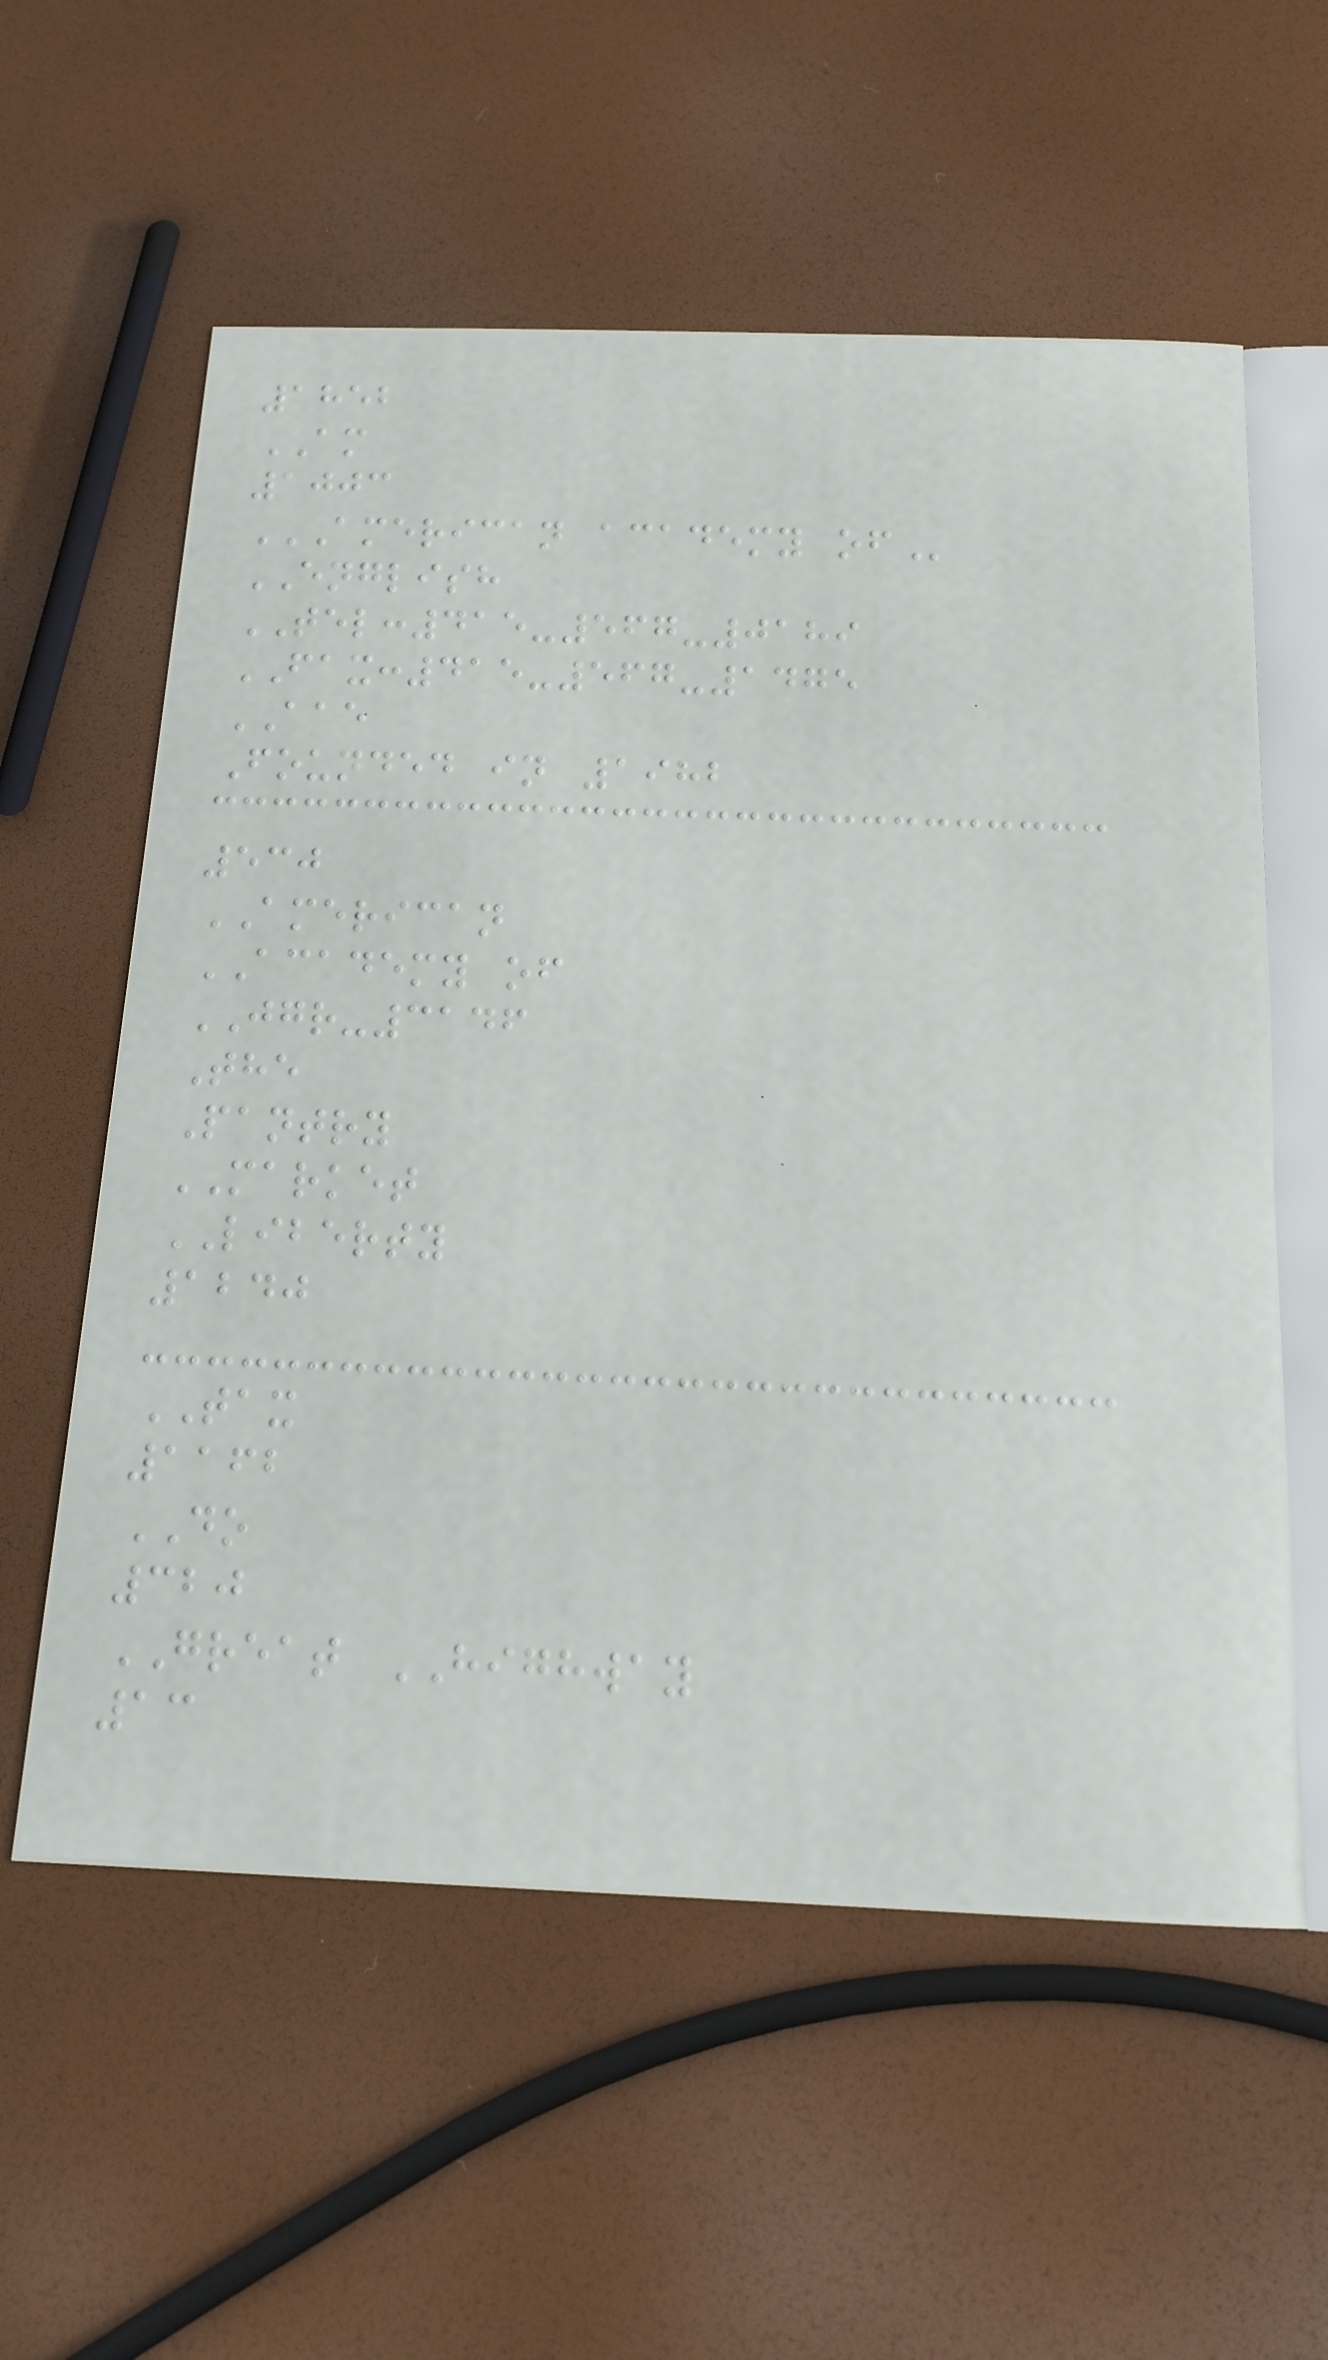1852
AM
1003
AMERICAN ACADEMY OF
ENGLISH
TEL:415-567-0189
FAX:415-567-1475
AAE
Founded in 1982
530
AMERICAN
ACADEMY of
JGR-3146
The
Pantry
MARKET
LIBERTY
1240
TAX
1162
DO
320
GREAT HIGHWAY
13
